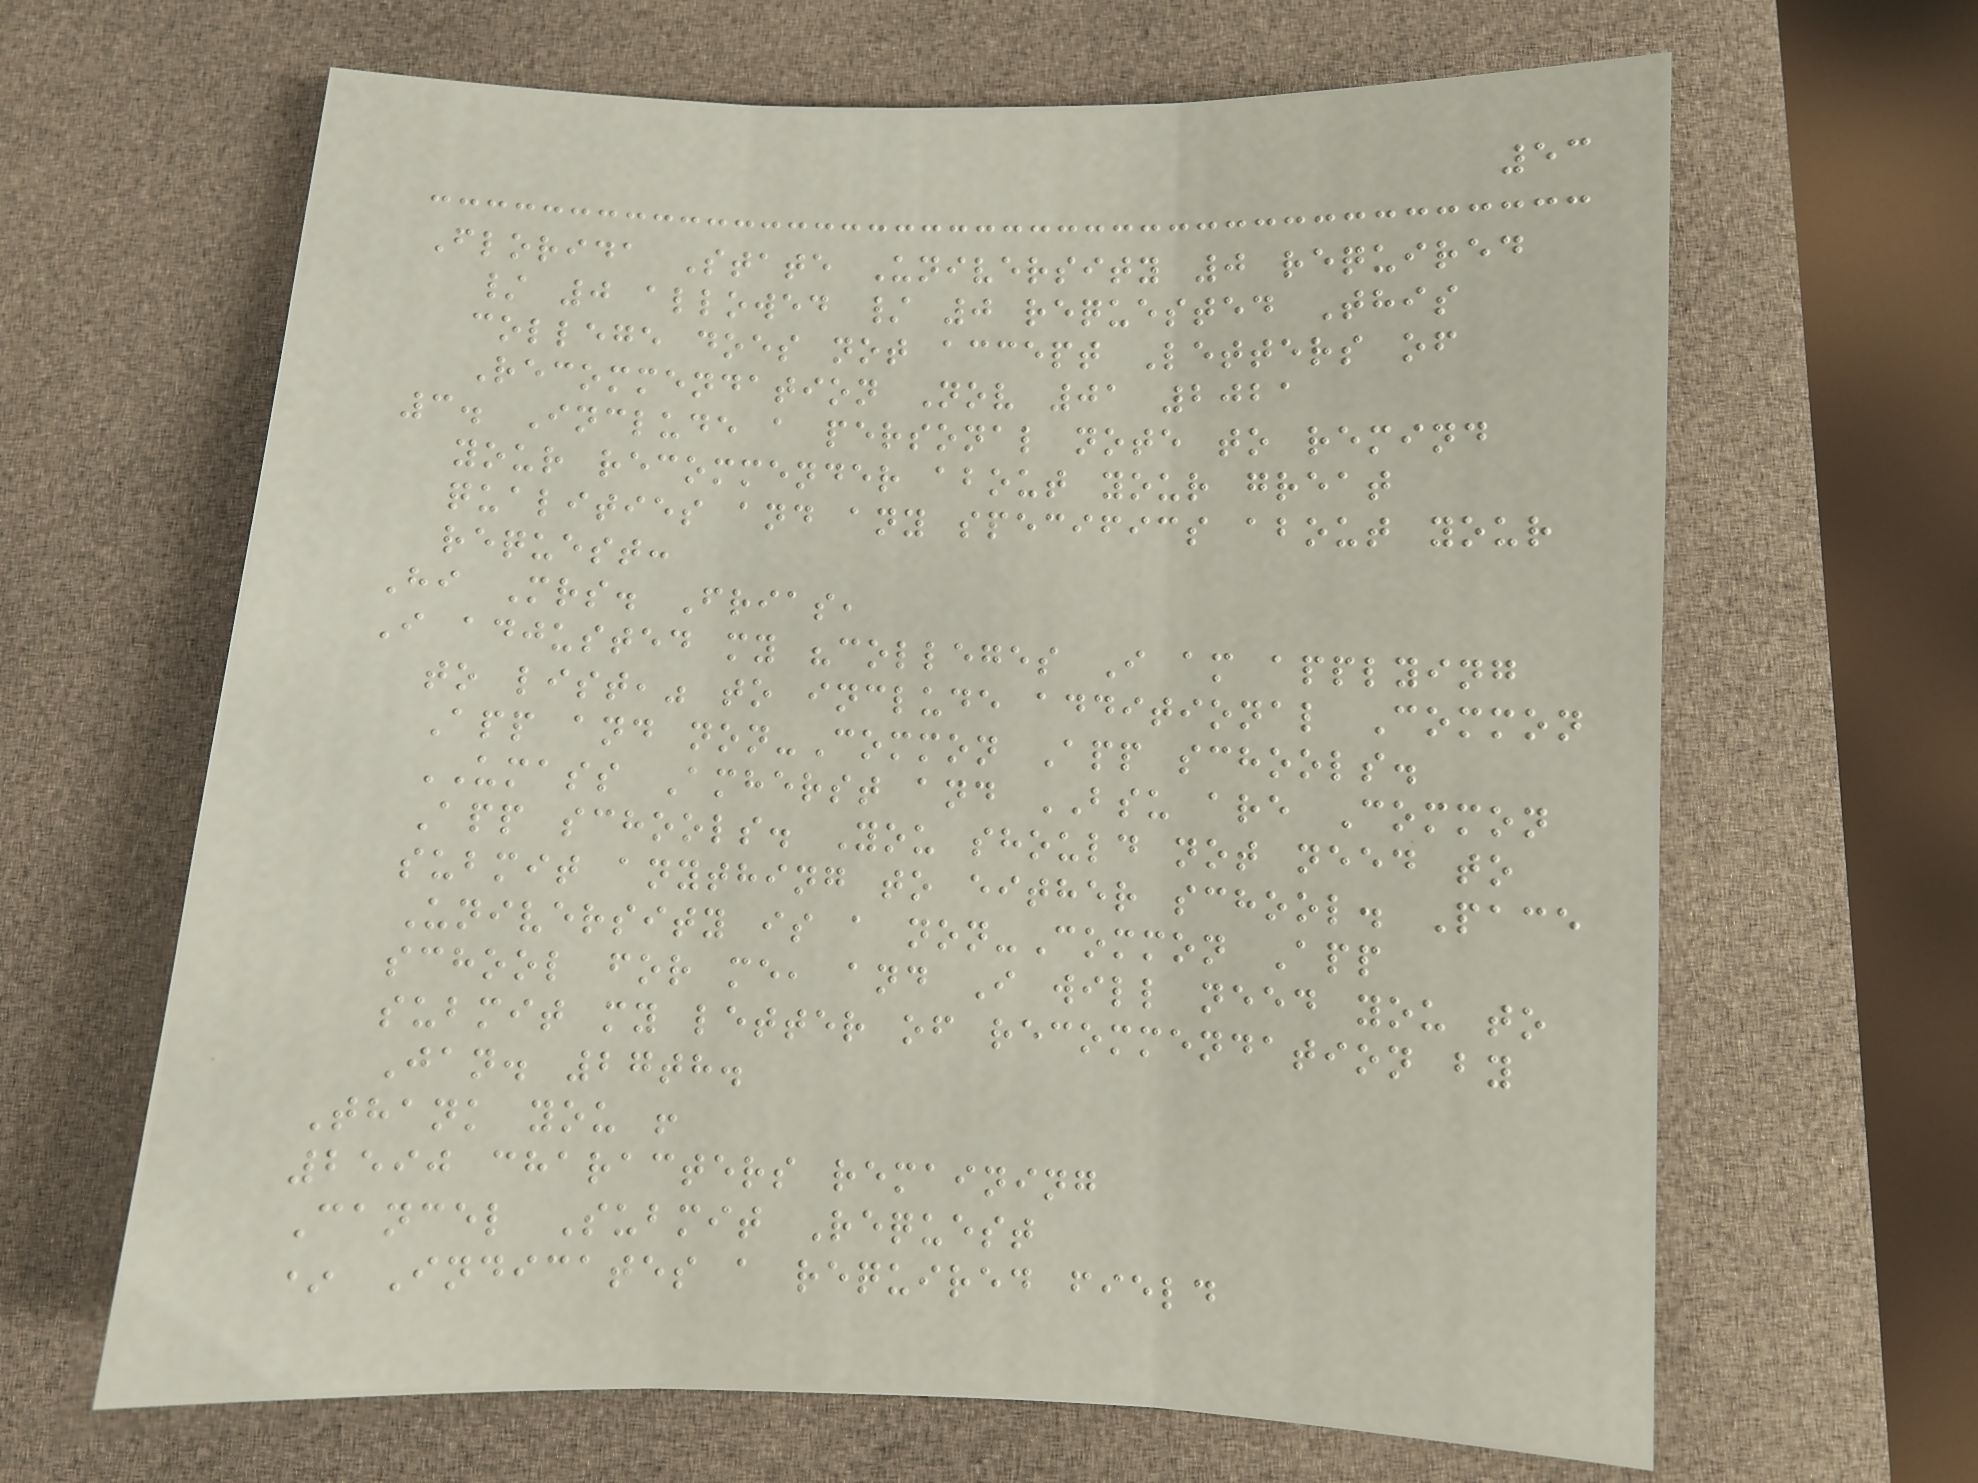53
Florida State University 0 required
/ 0 allowed / 0 requested This
college does not accept Letters of
Recommendation Nov 01 2021
3. Include a personal note to remind
your recommender about your great
qualities and any specifics about your
request:
Hi Mrs. Frias,
I adjusted my "colleges I am applying
to list," to include additional Common
App and non-Common App schools.
UMASS Amherst and BSU are Common
App schools. You should not need to
submit anything to either school. Pace
University is a non-Common App
school for me, and I will need you to
submit my letter of recommendation by
Jan. 27th.
Thank you !
2590 characters remaining
Cancel Submit Request
* Indicates a required field
